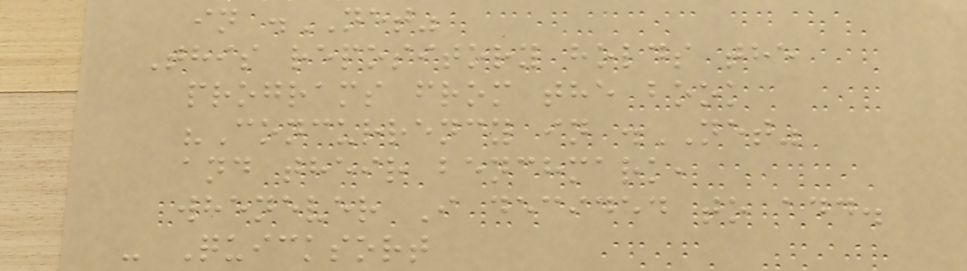in .NET"
This repository holds the
programs from the book
"Concurrency in .NET"
and their benchmark,
whenever I decided to add.
- Quicksort
